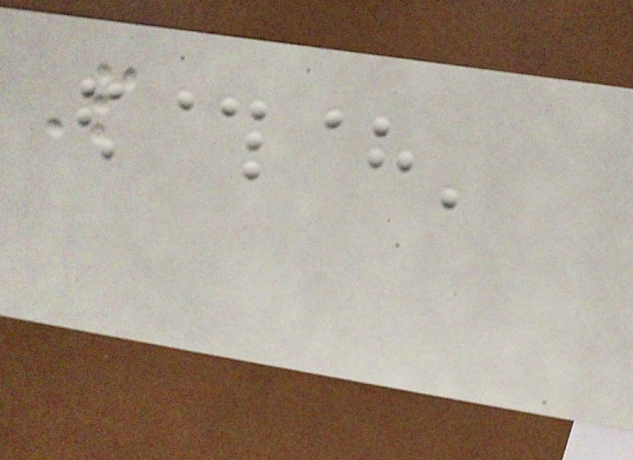P
